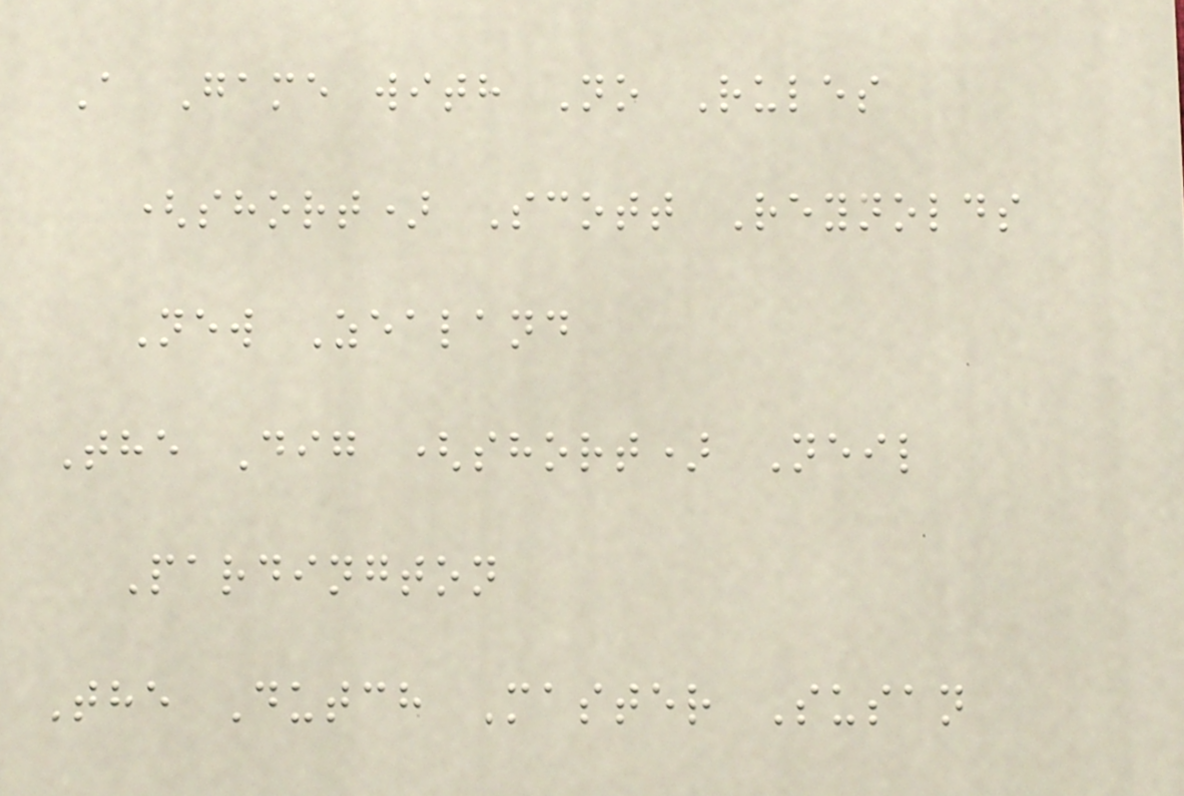A Game with No Rules
(short) Scott Reynolds
New Zealand
The Dig (short) Neil
Pardington
The Dutch Master Susan
